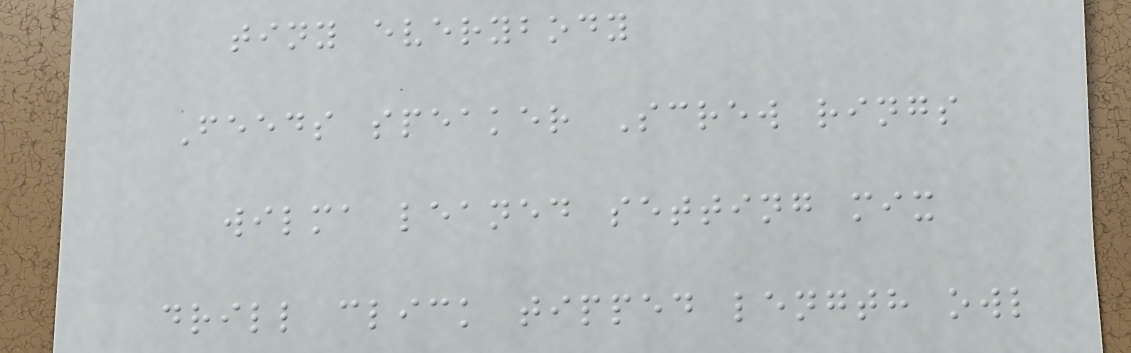tiny everybody
Feeds speaker Screw rings
wilma leaned setting mix
drill click tipped length owl
